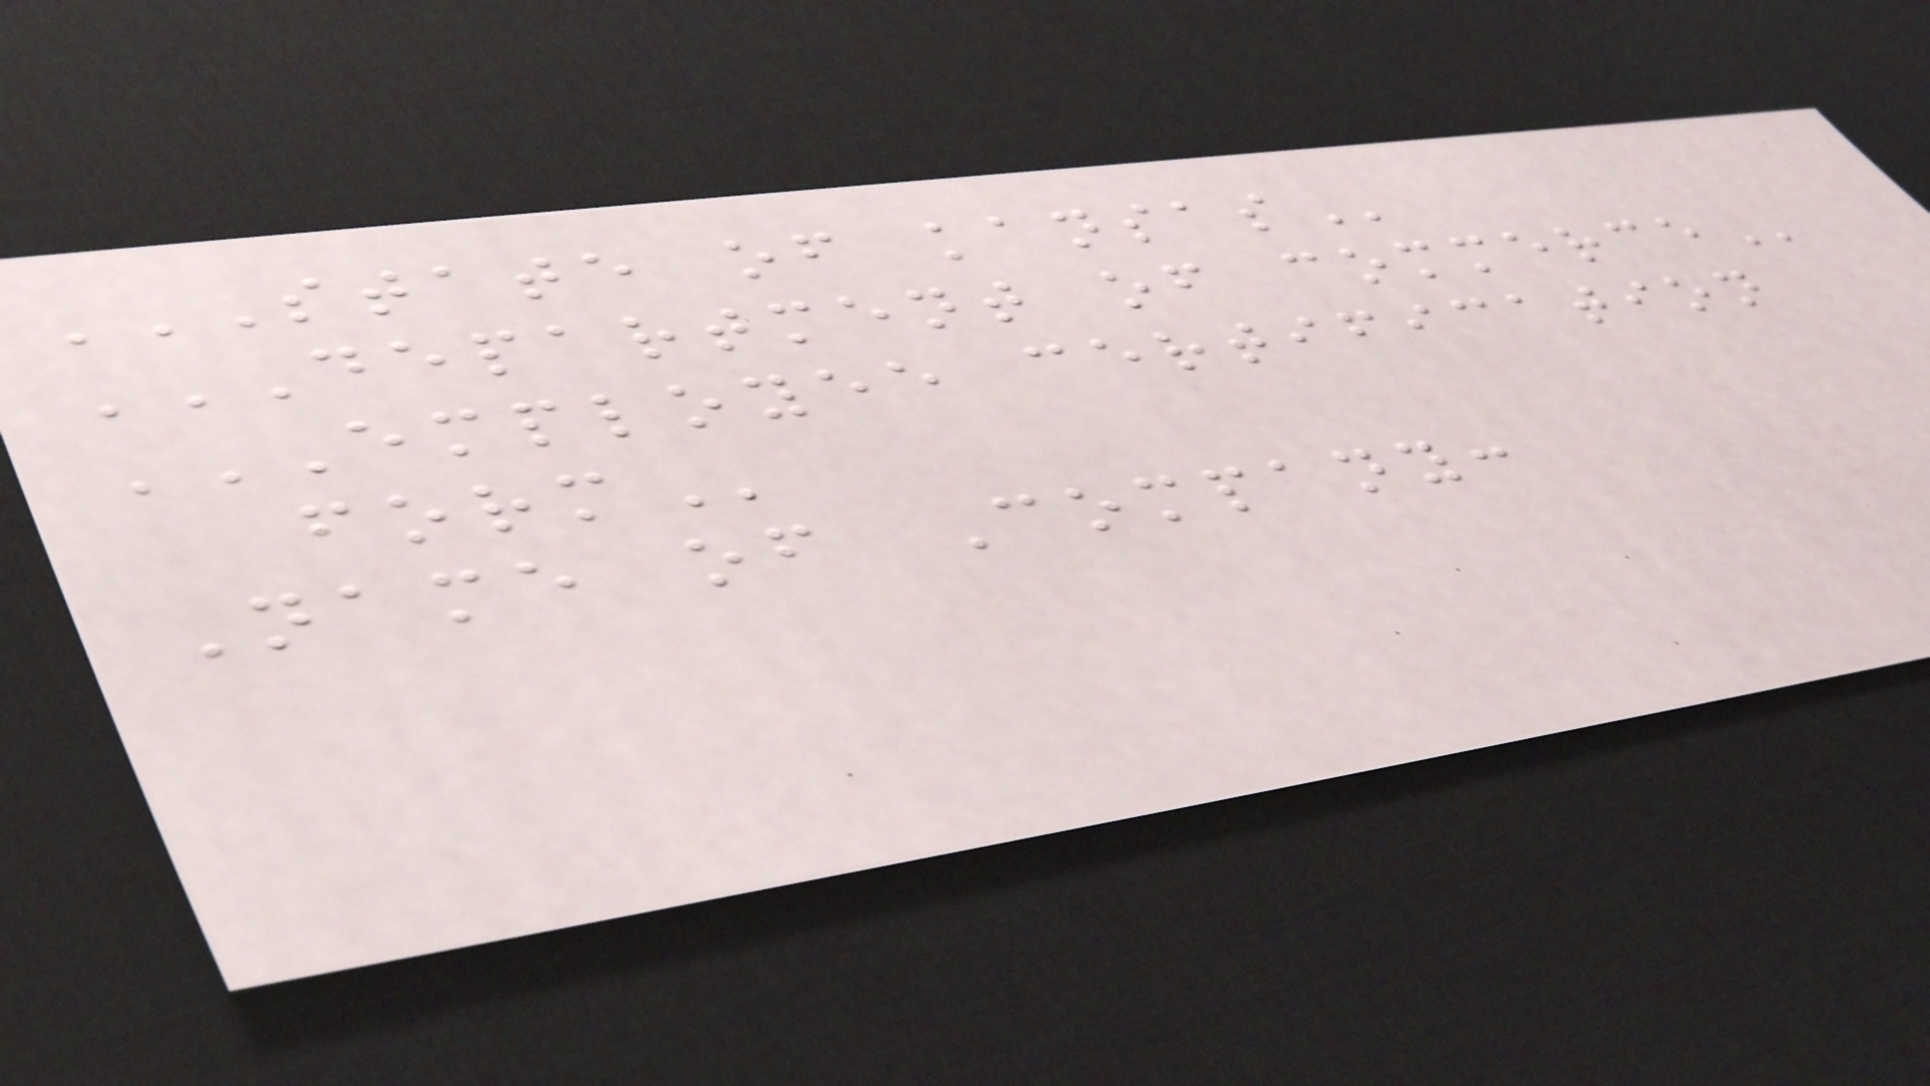STATE OF KANSAS
DEPARTMENT OF COMMERCE
EMPLOYEE CERTIFICATION
FORM
Name of Company:
